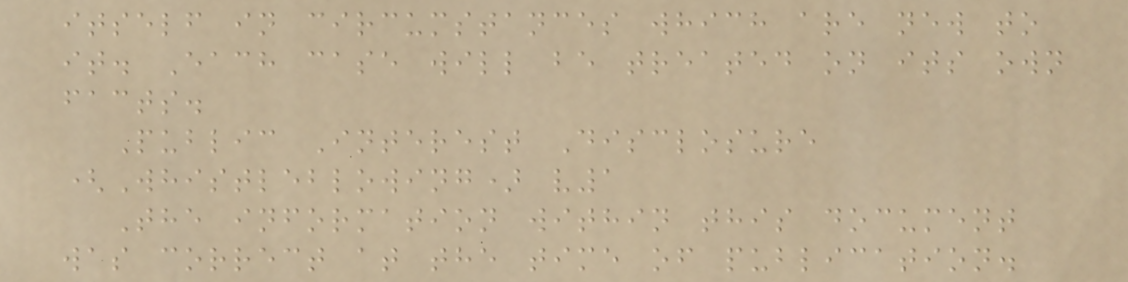itself in circumstances which are new to
it. Each case will be treated on its own
facts.
Public Interest Disclosure
(Whistleblowing) v1
The information within this document
was correct at the time of publication.
